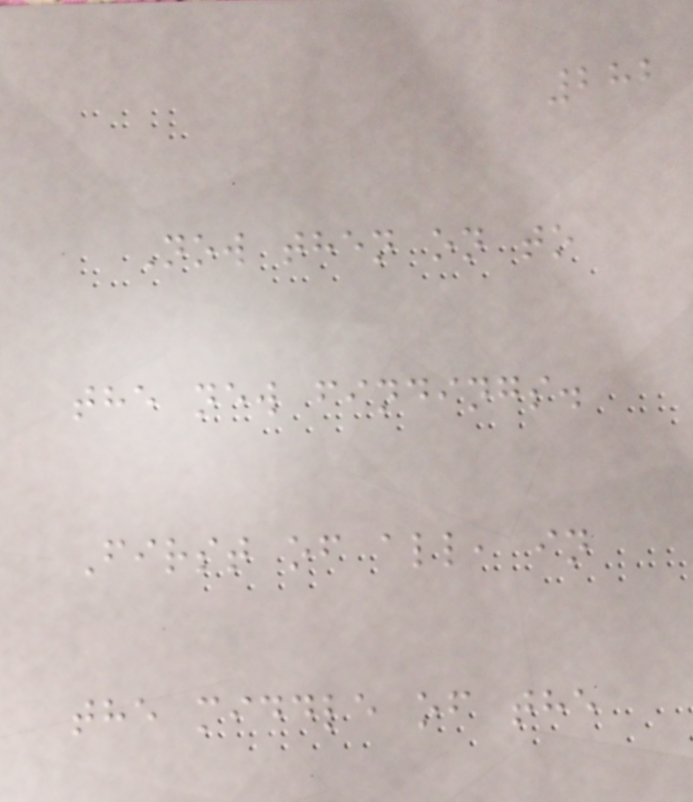282
Now then on to
the new findings.
First of all, in
the middle of the
